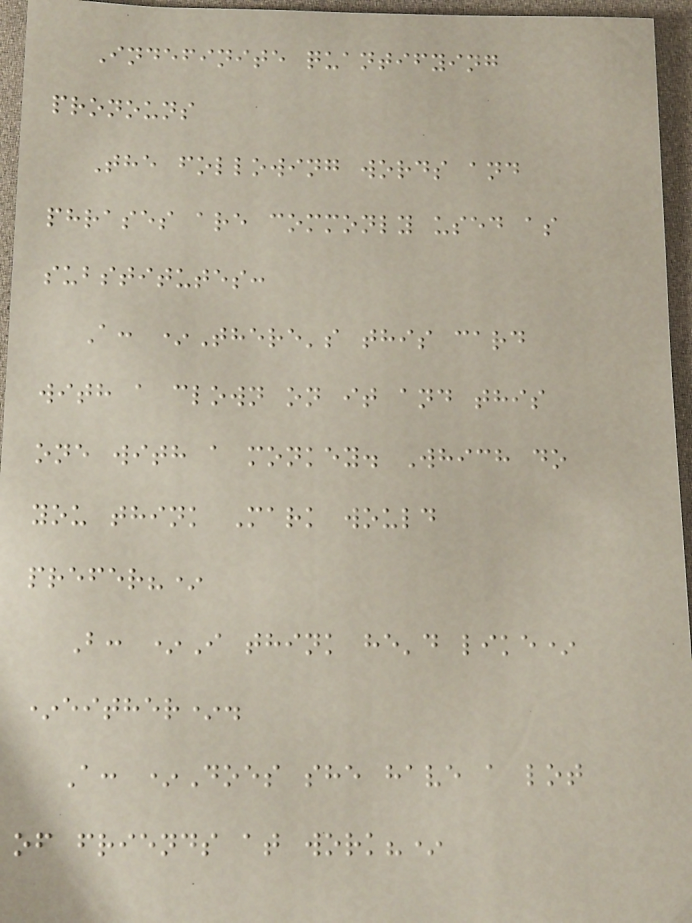Indefinite quantifying
pronouns
The following words and
phrases are commonly used as
substitutes:
A: *There's this card
with a clown on it and this
one with a monkey. Which do
you think Mark would
prefer?*
B: *I think he'd like*
*either*.
A: *Does she have a lot
of friends at work?*
